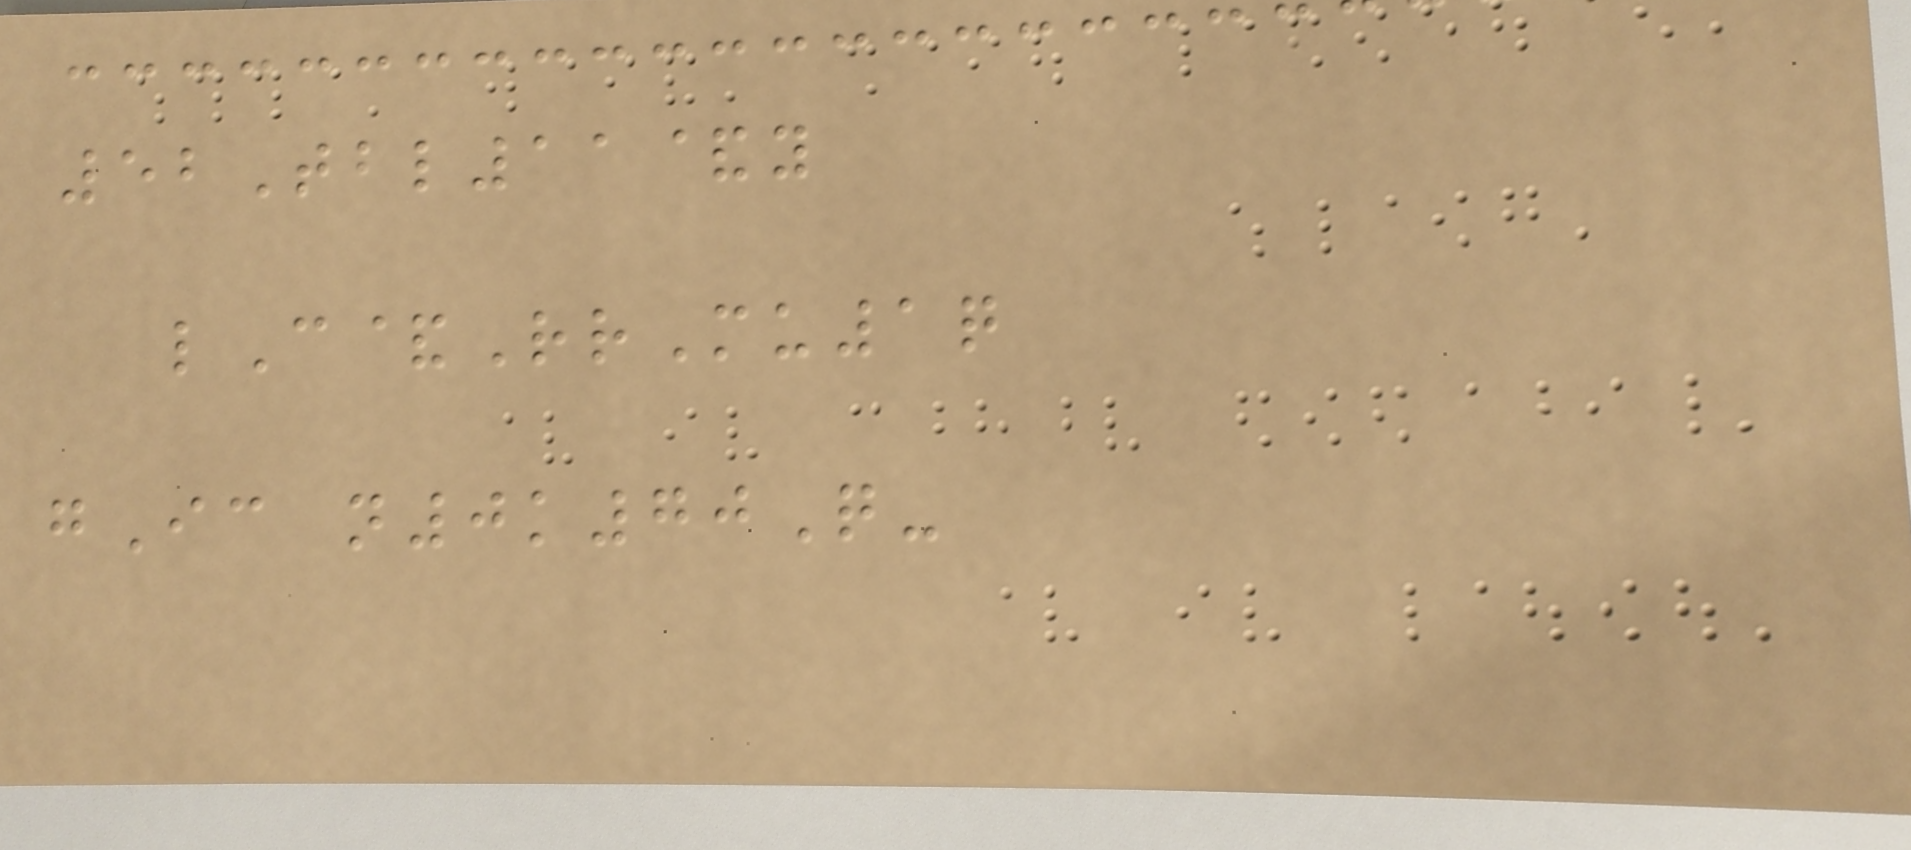52Tbl11&y
lC&RrMu1q
gIc n0k70Q-
